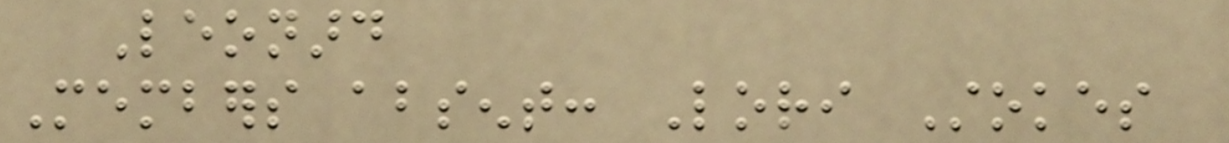Leonard
Members absent: Lori Stokes
